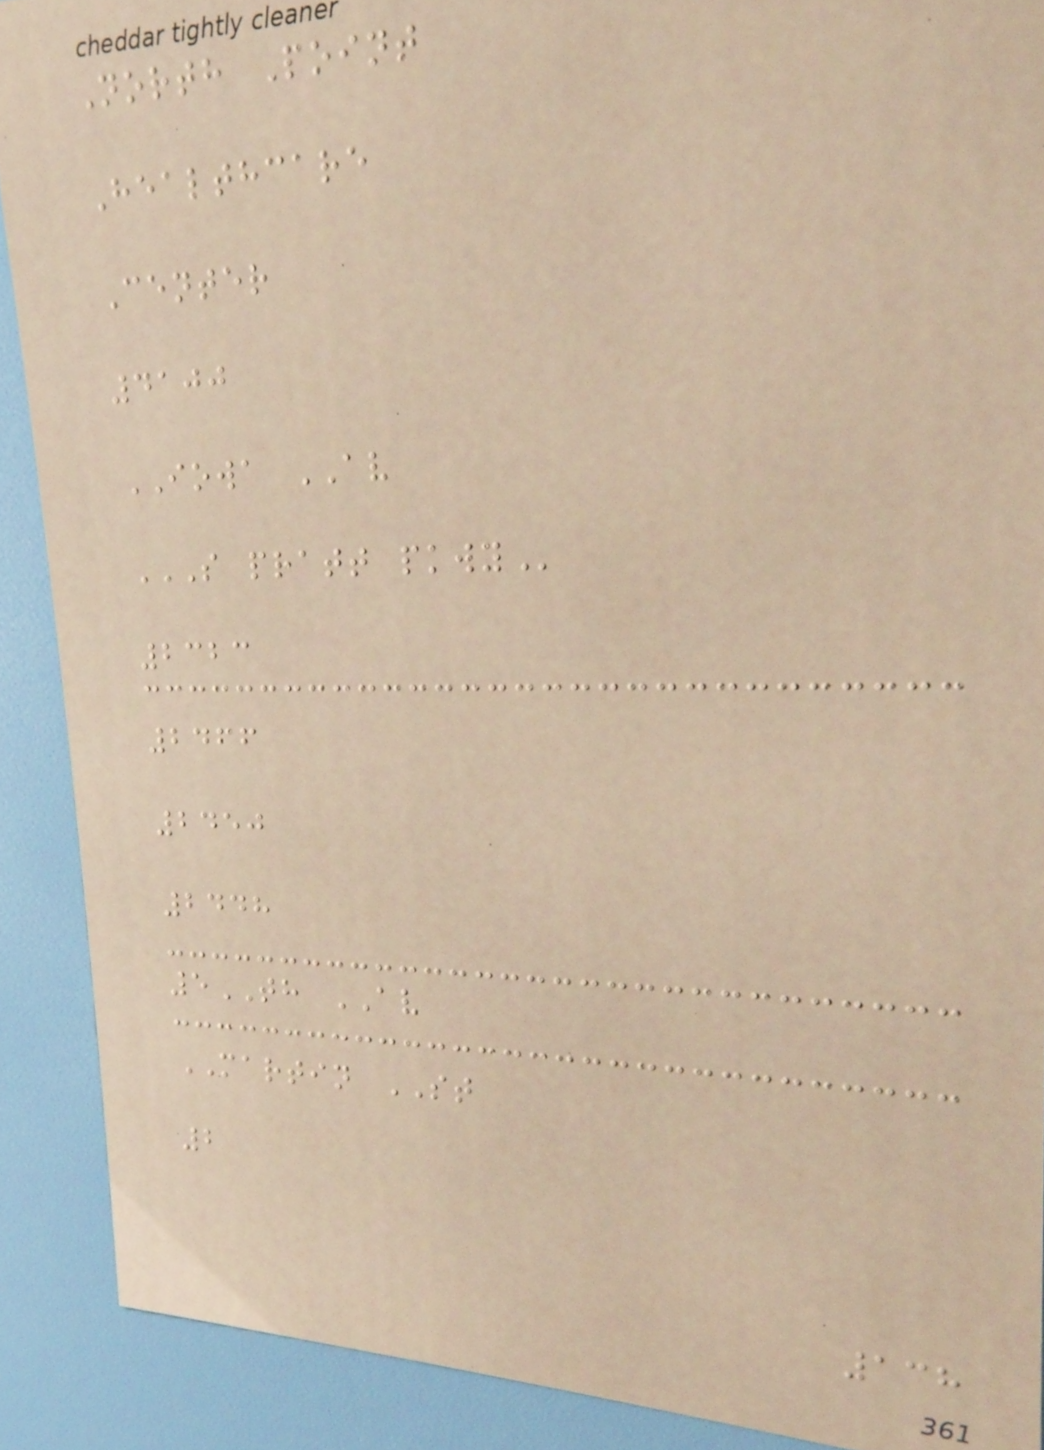North Point
Healthcare
Center
4100
IOWA AV
S PRATT PKWY
2323
2466
2450
2448
5TH AV
MARTIN ST
2
138
